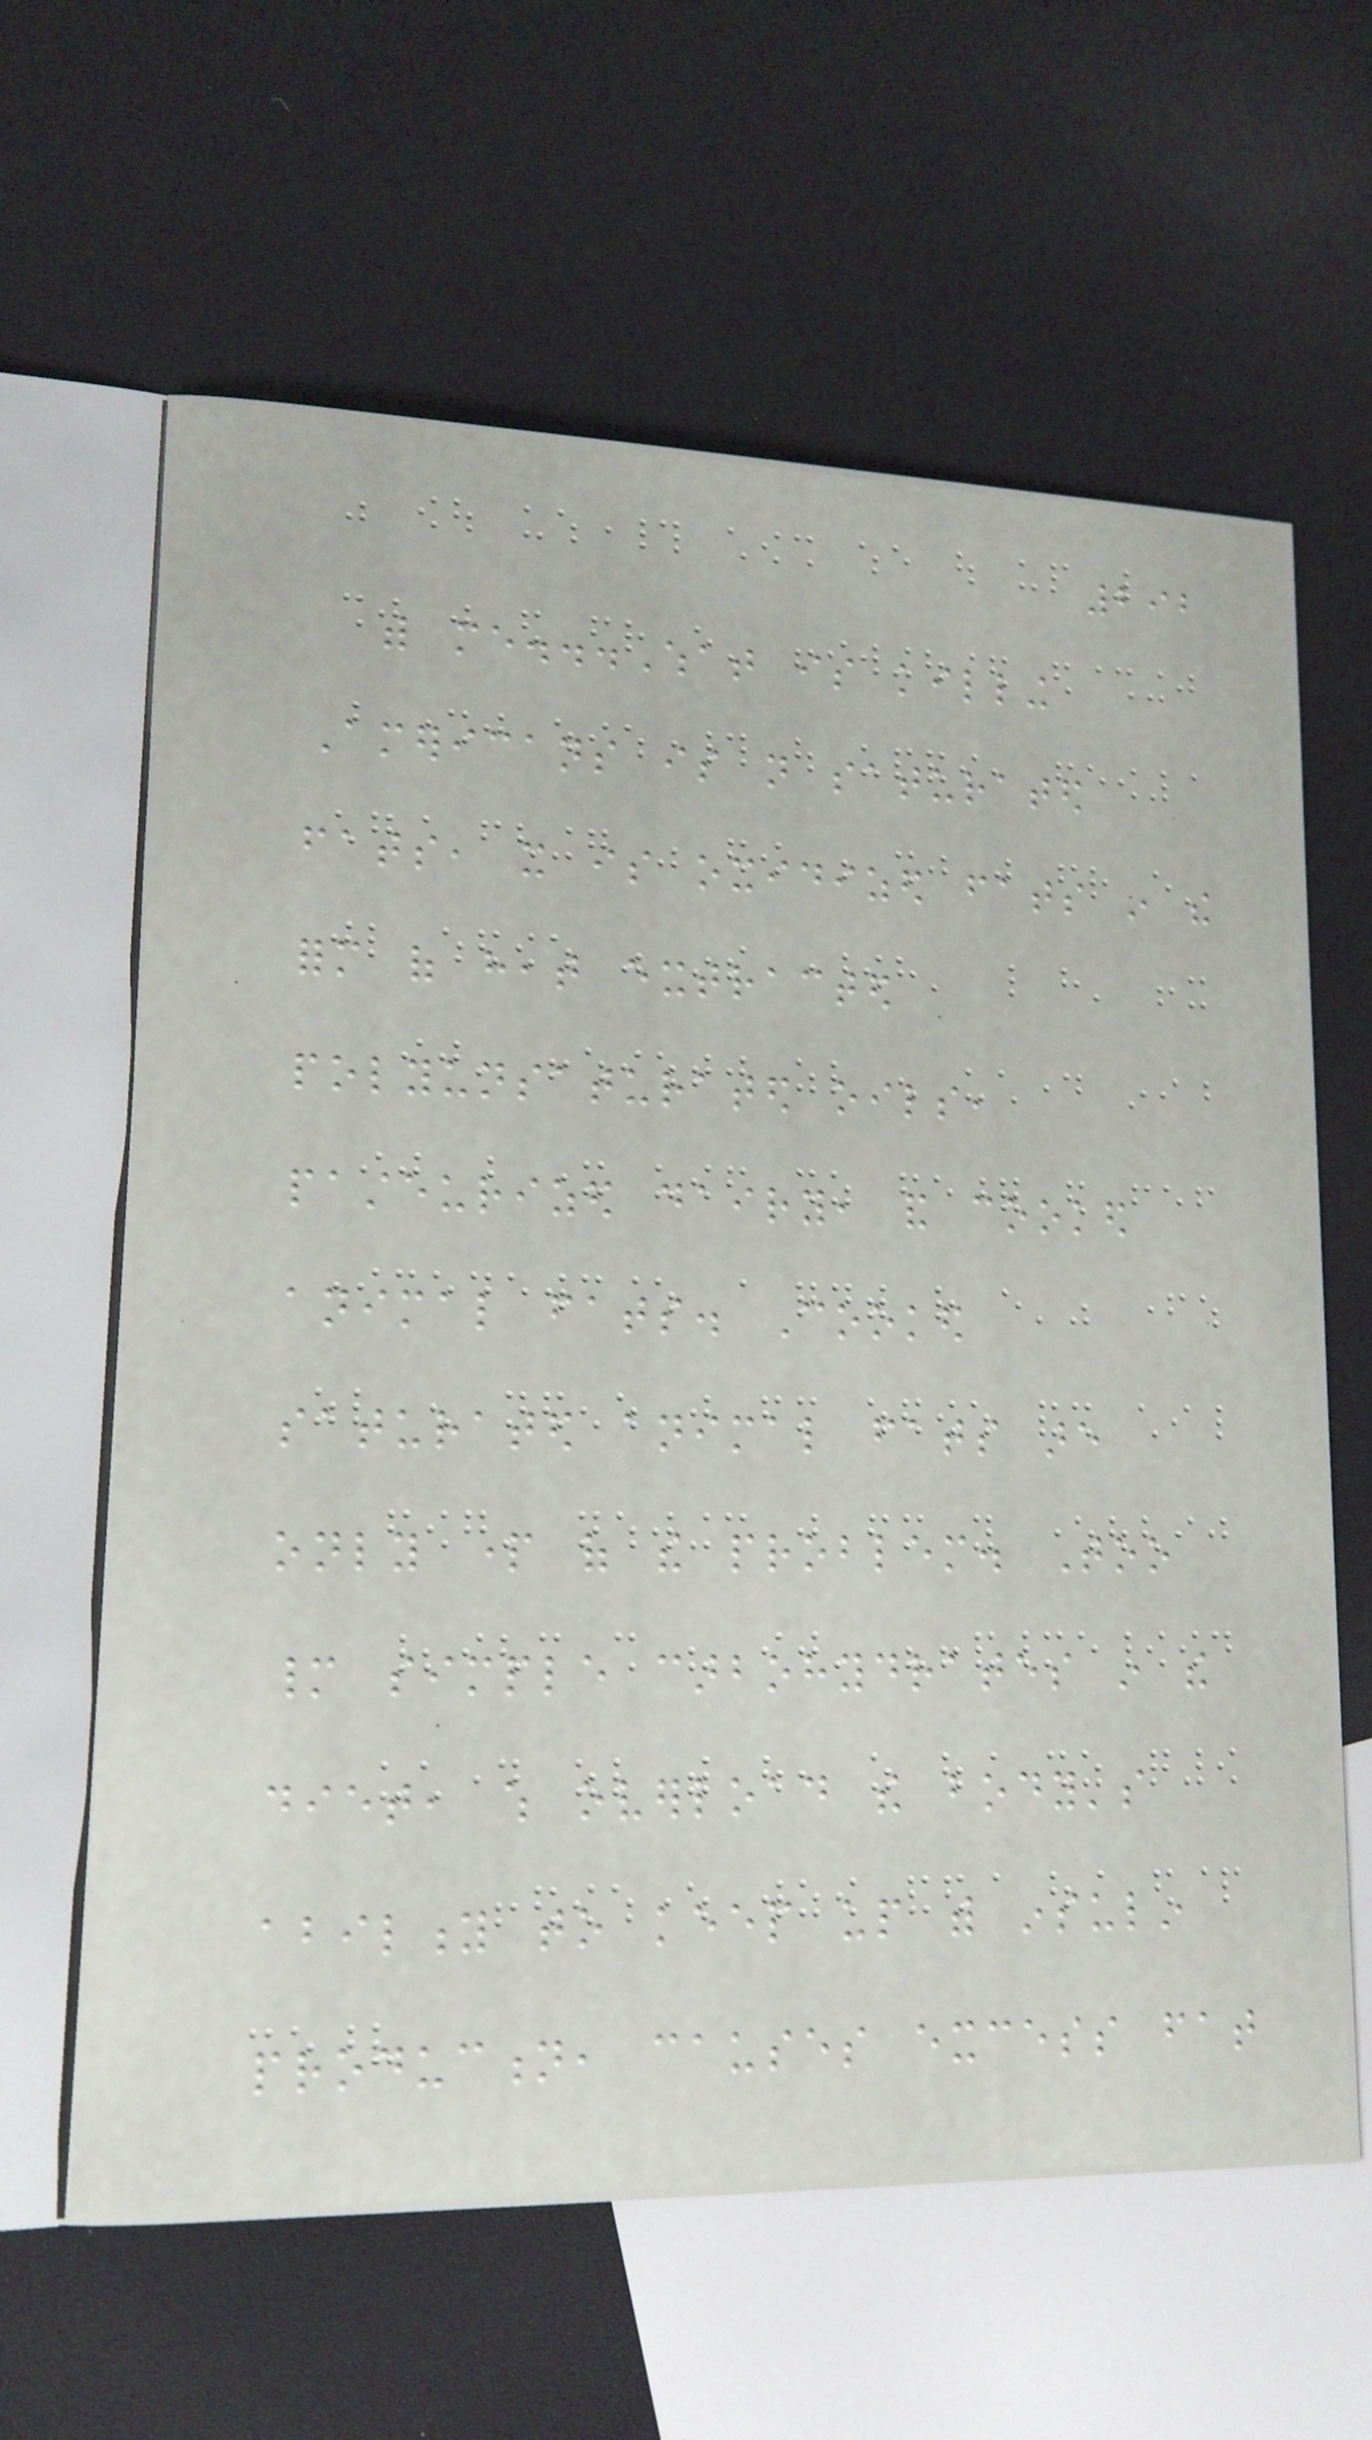292
with me...What is killing
Americans is not saturated
fats, it is oxidized fats in the
form of heat extracted
polyunsaturated oils,
pasteurized dairy, and cooked
animal fats. Cooked
saturated animal fats are
only part of the problem. Too
many simple carbohydrates in the
diet, which overload the body's
ability to keep up with insulin
production, causes excess fat
